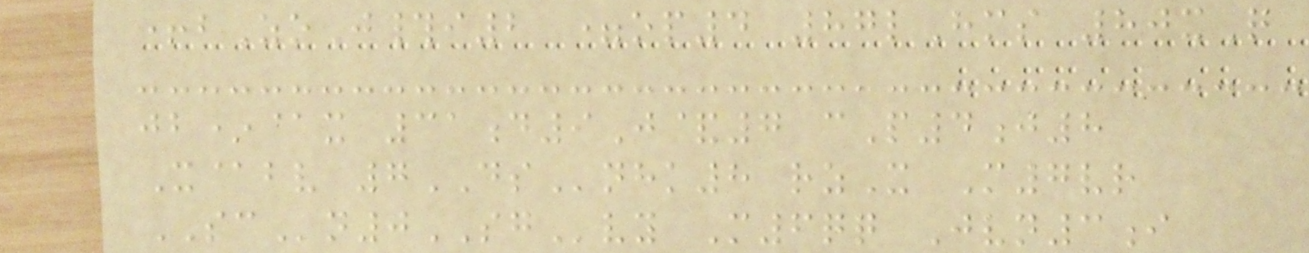+bZoJ#i2 =op4 87lHms 80xQ
jb*@x 31d9J&7 cP4j8
X@bv 7DSnhk8 rzX M7vr
SCn0SGvy M6qq Jvn3i
